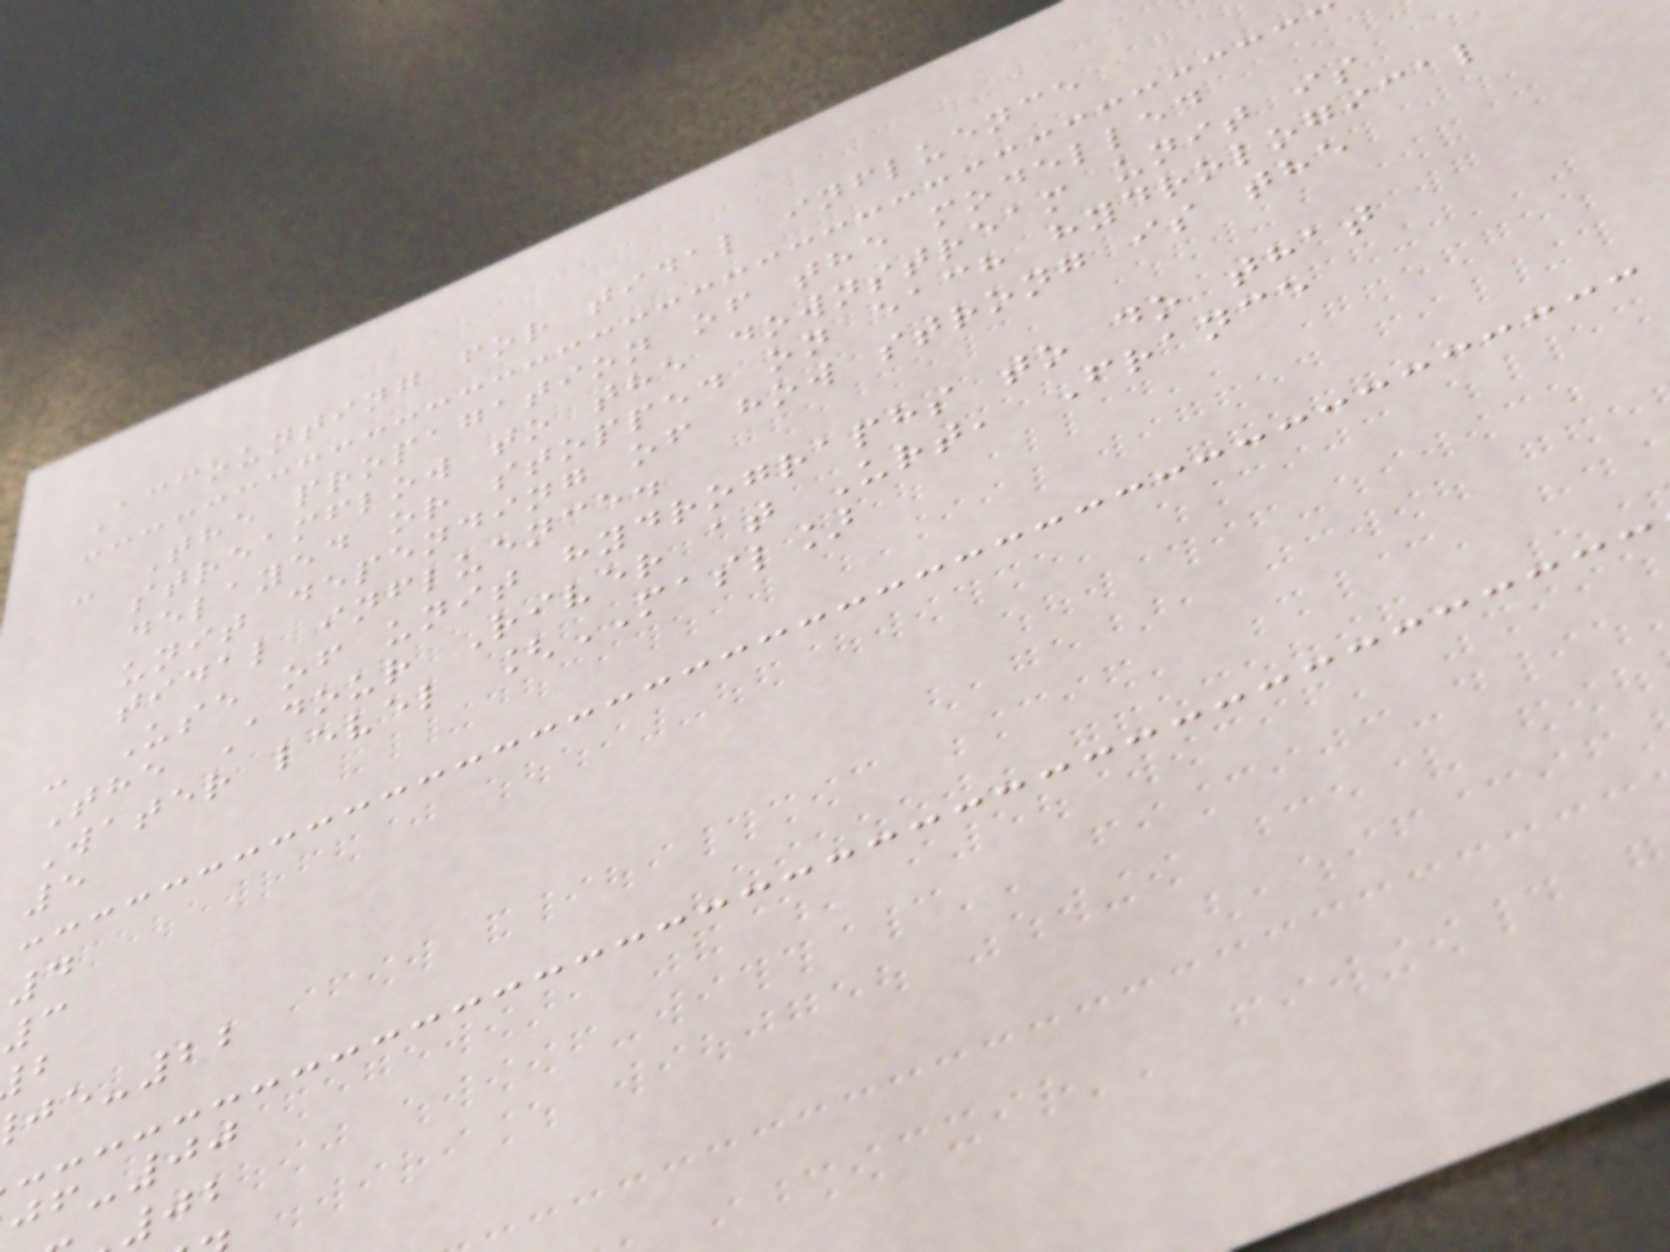Accounting for tidal influence
- The propagation of the modelled
streamflow to the downstream unit is
delayed or stopped on each hydrological
unit depending of how strong is the
tidal influence.
- Use of unit hydrographs to do that
The Adour River at Urt, France
Water level [MASL]
5
4
3
-22
-00
